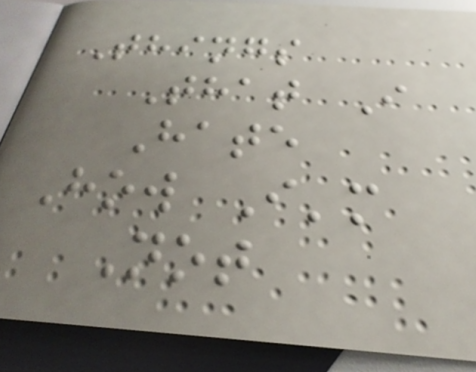Things
That I
Hate
How I'm
Not
